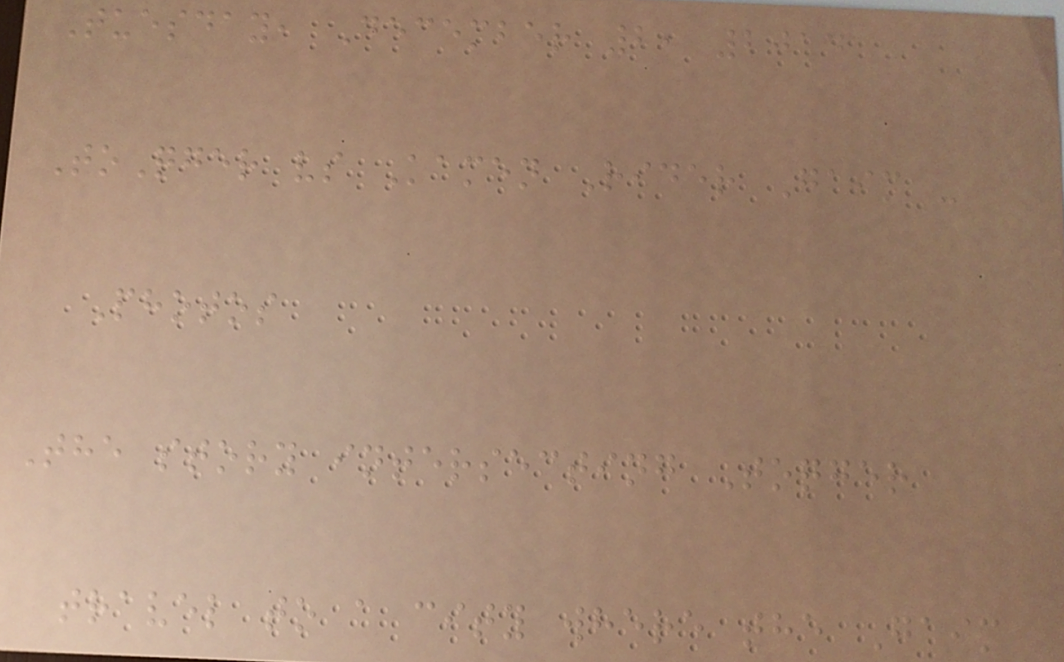Tuesday, December 2, 2014
ToQger vs Kamen Rider Gaim -
Photos
The story intersecting Toqger
travel to a city where the Gaim
